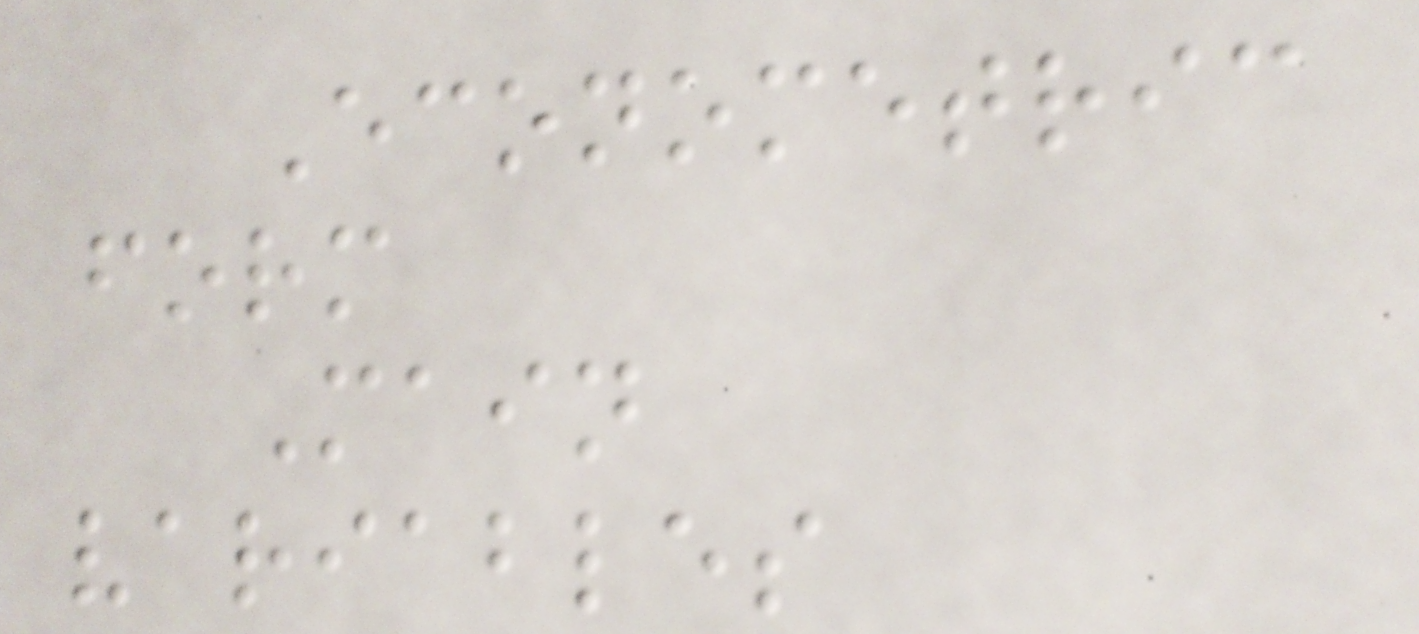Econometric
form
Main
variables
